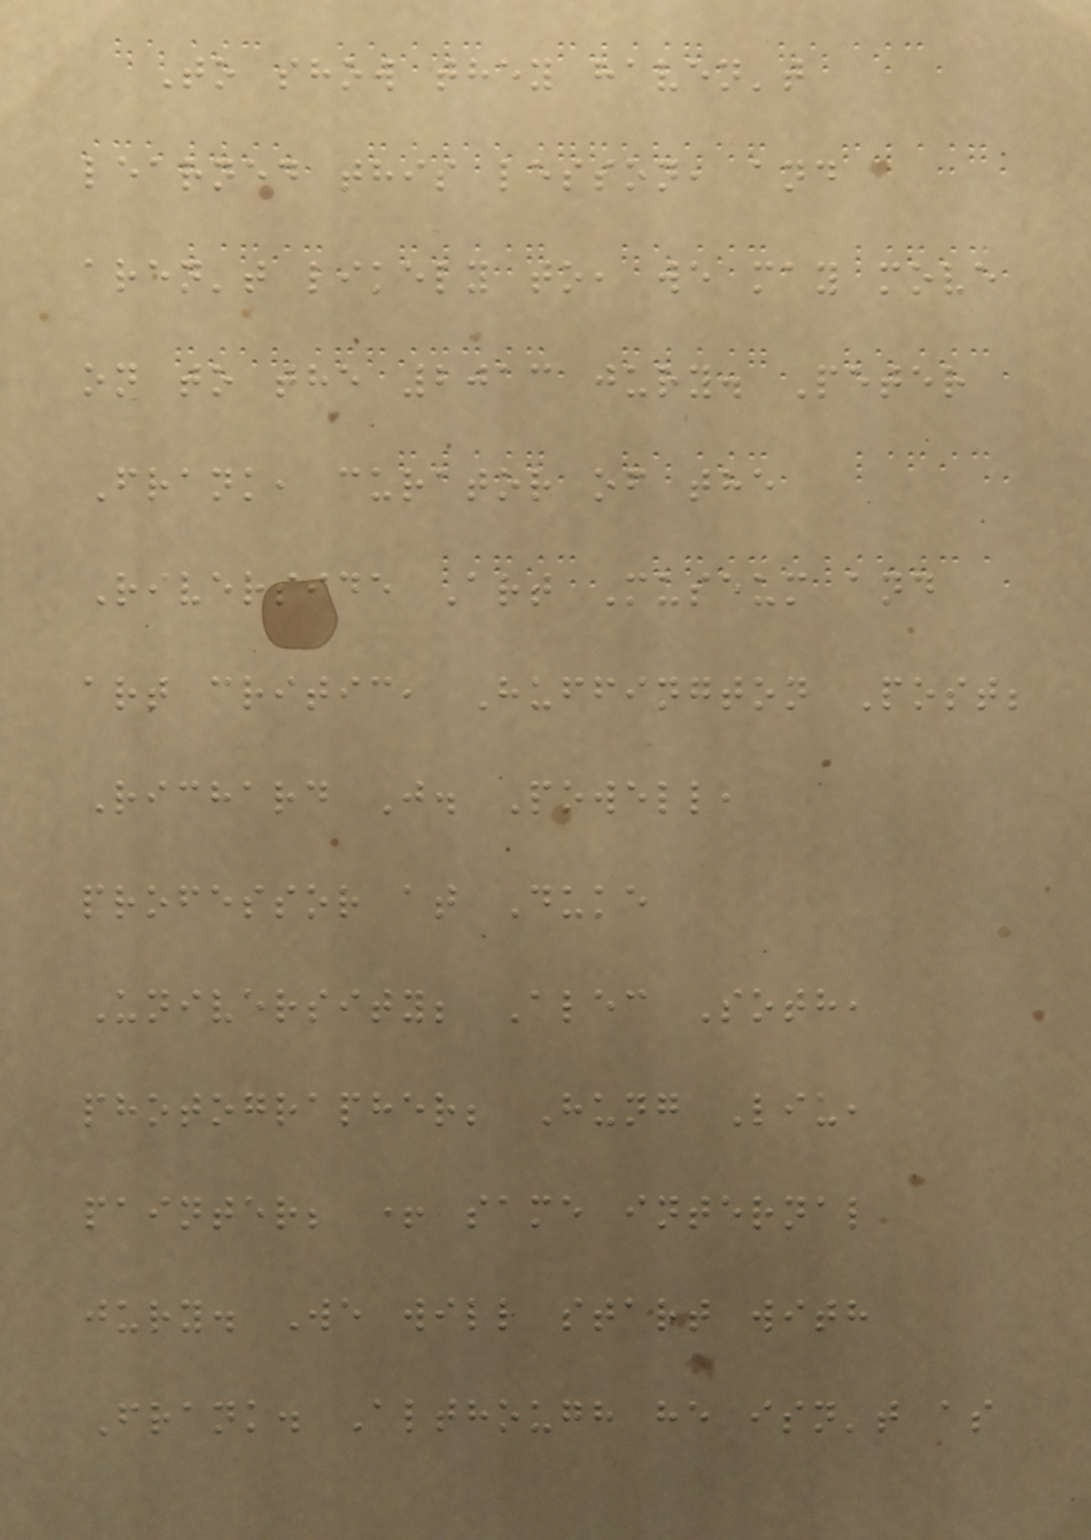To show they haven't
learned this lesson, and
aren't likely to, we may move
on to the 2013 jury. Peter
Frank, curator of the
Riverside Art Museum and
art critic, Huffington Post;
Richard J. Powell,
professor at Duke
University; Alec Soth,
photographer; Hung Liu,
painter; + same internal
jury. We will start with
Frank. Although he isn't as
